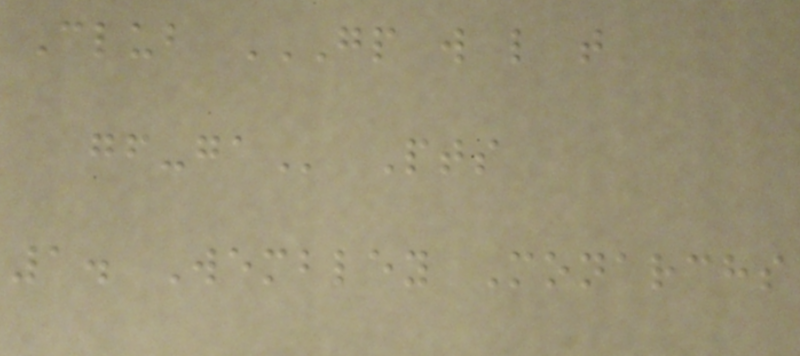Club GP W L T
GF-GA Pts
1. Wembley Monarchs
